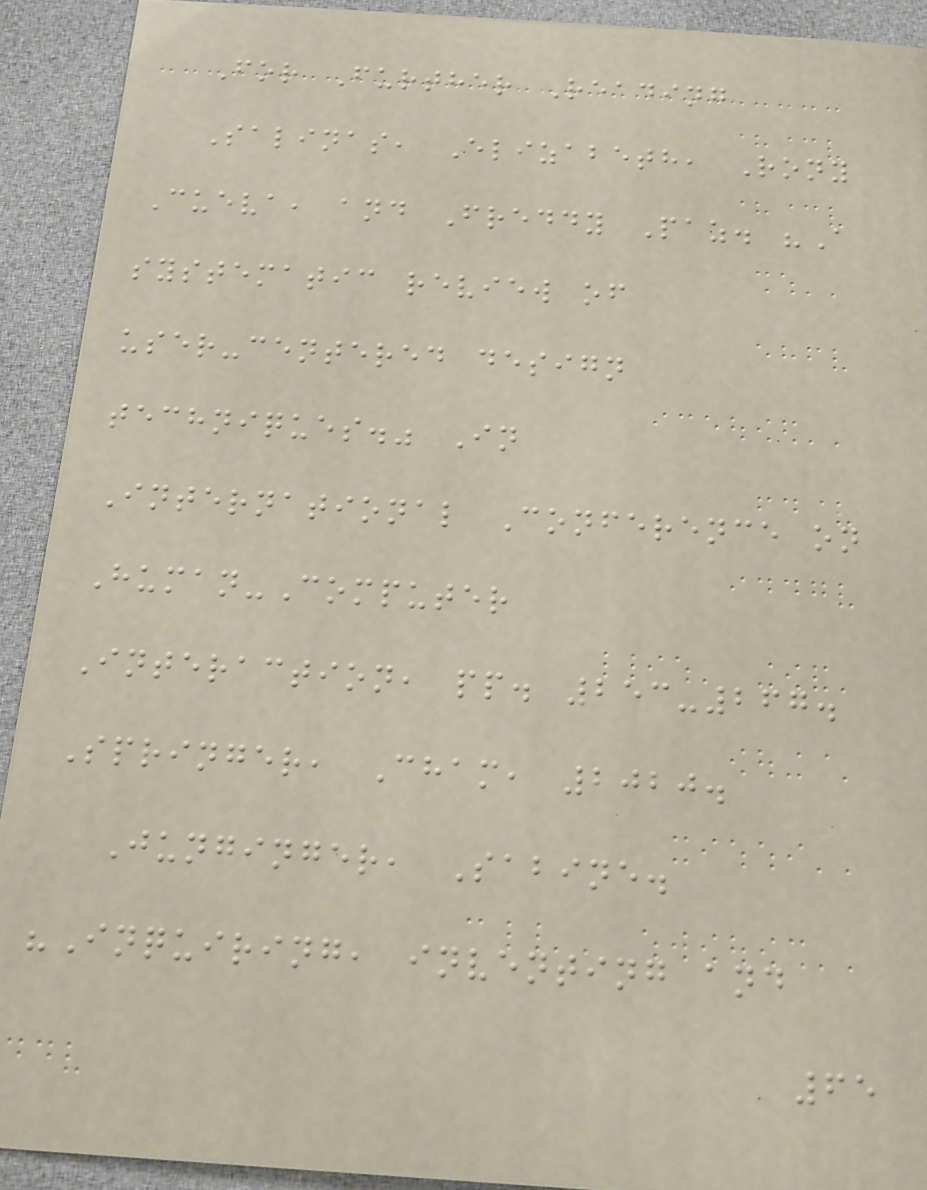For Further Reading
Salinas, Elizabeth, Rony
Cueva, and Freddy Paz. "A
systematic review of
user-centered design
techniques." In
International Conference on
Human-Computer
Interaction, pp. 253-267.
Springer, Cham, 2020.
Junginger, Sabine.
"Inquiring, inventing and
65
